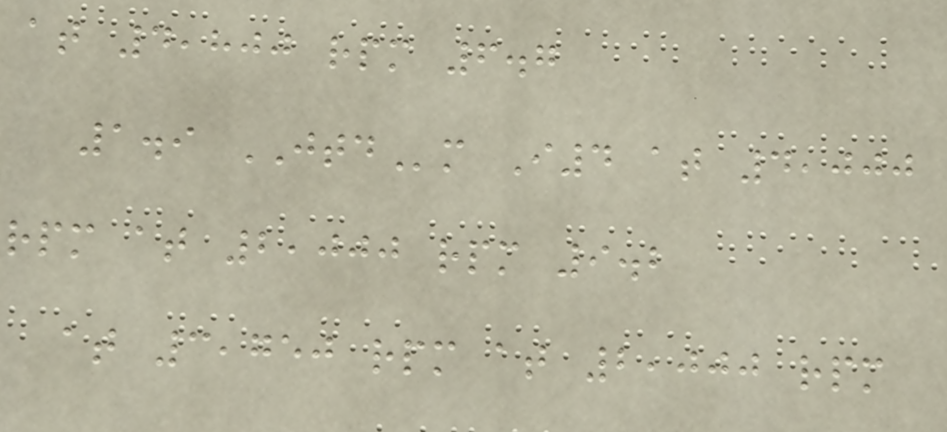at 4,800 rpm 6.7
1.9 JTDm I4 at 4,000
rpm at 2,000 rpm 9.2
at 3,750 rpm at 2,000 rpm
